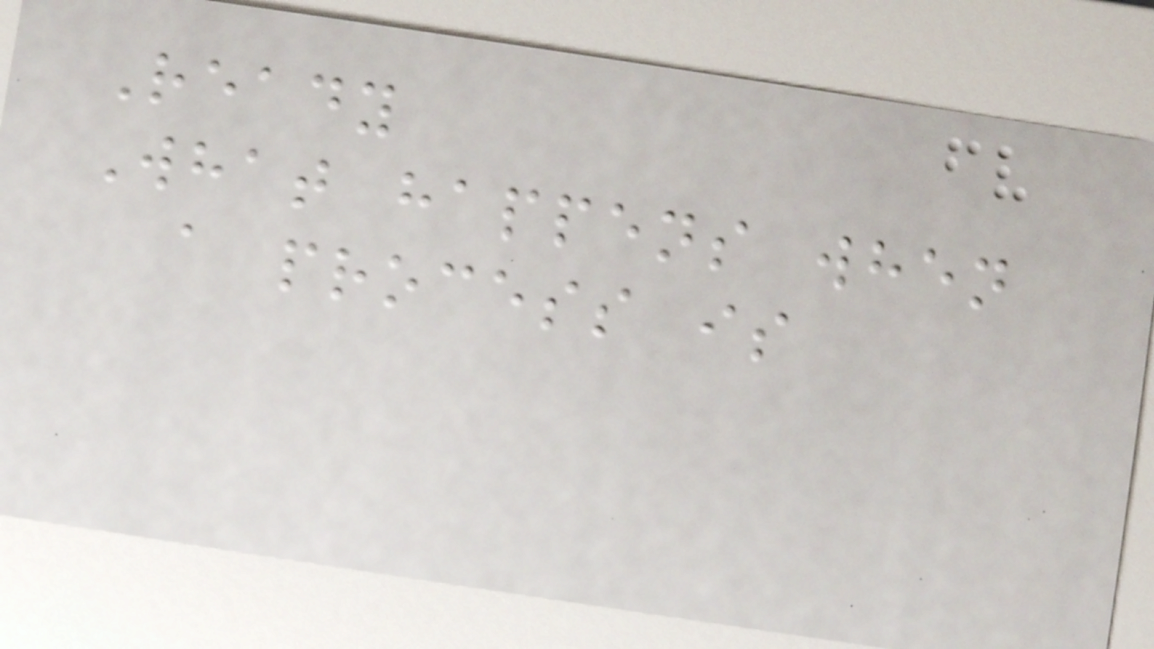Ready
What happens when
a process is
